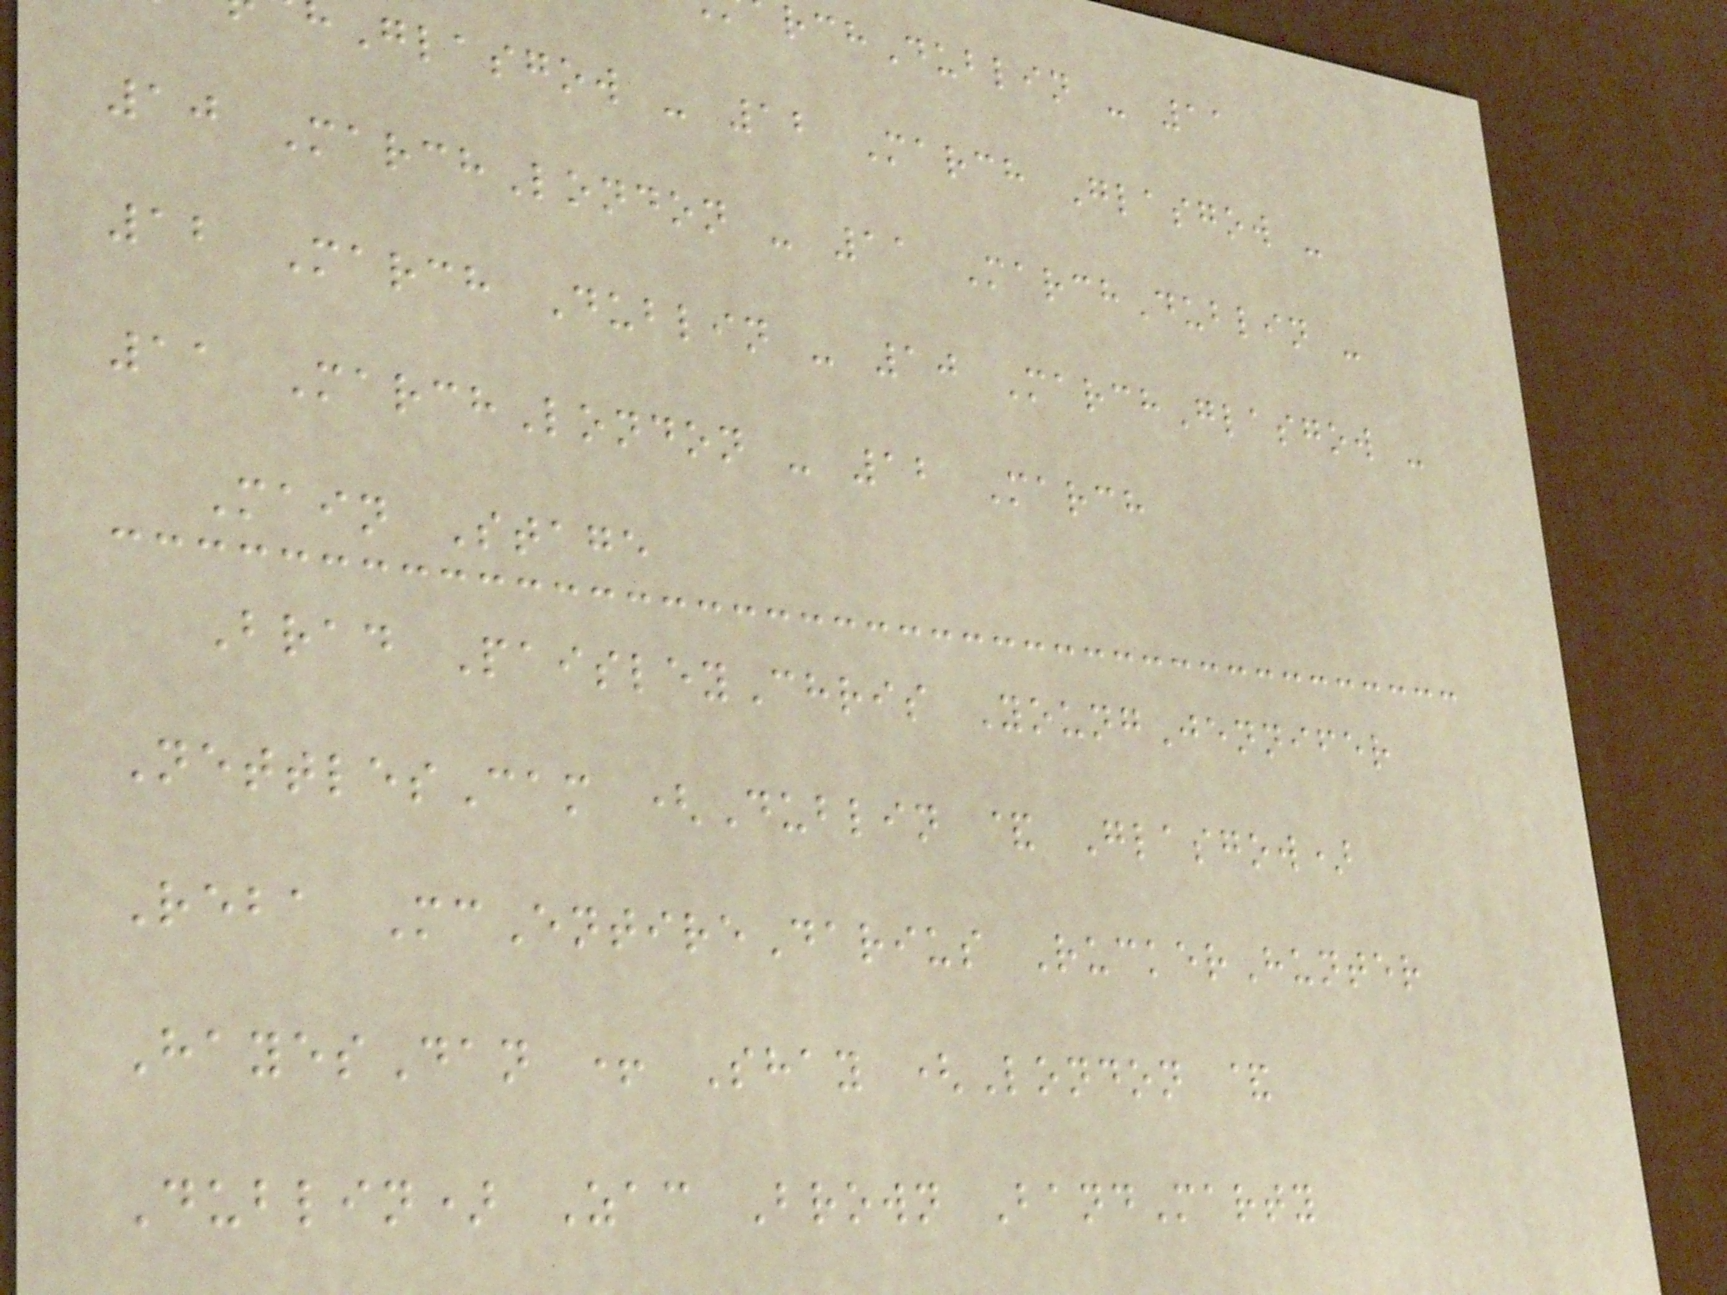rchDublin - 11
Glasgow - 12 March Glasgow -
10 MarchLondon - 11 MarchDublin -
12 March Dublin - 10 MarchGlasgow -
11 MarchLondon - 12 March
Main Stage
Brad PaisleyChris YoungJennifer
NettlesCam (Dublin & Glasgow)
Reba McEntireDarius RuckerHunter
HayesDan + Shay (London &
Dublin) Zac Brown BandMarty
